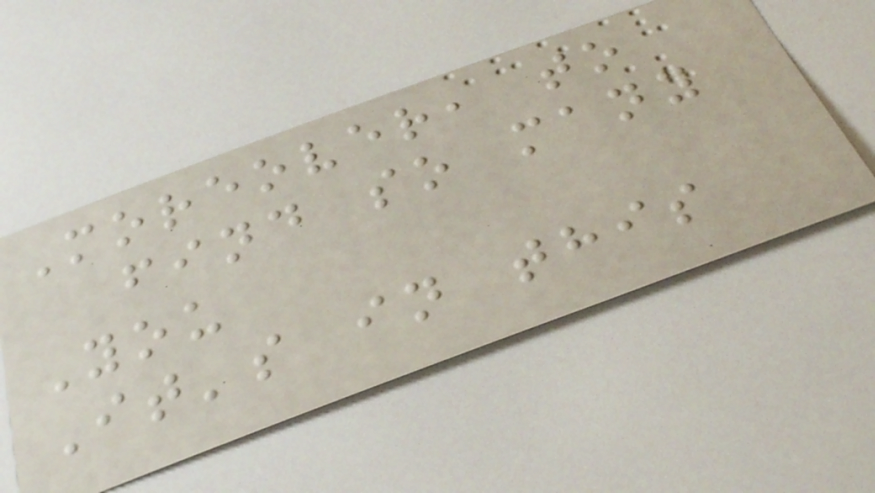Moreover, to
find so many
You
It's in this
